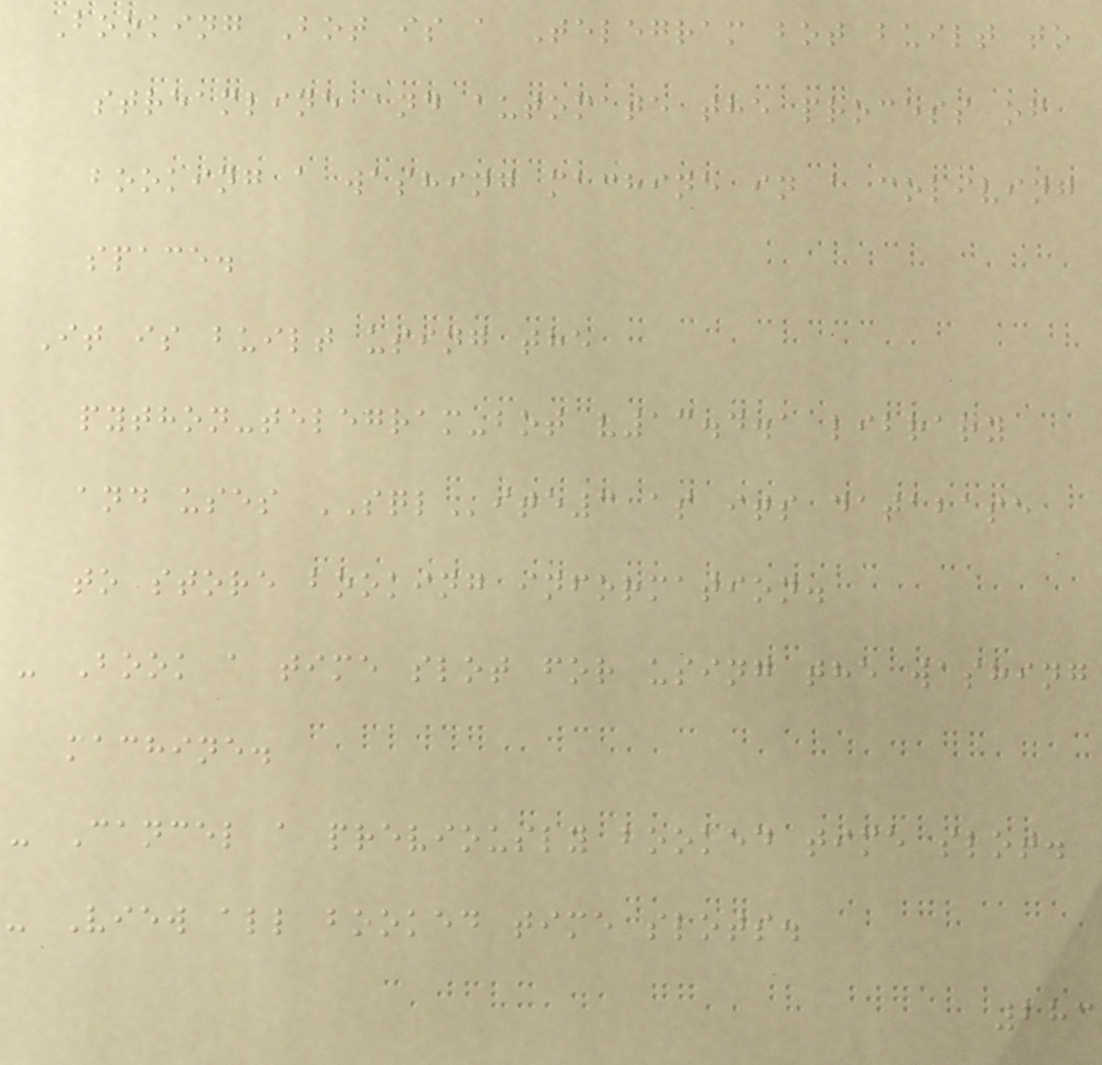Booking Bot is a Telegram bot built to
streamline and automate the process of
booking a washing machine in a coliving
space.
It is built using the
python-telegram-bot v13.4.1 library
and uses SQLite3 as its database
to store booking information.
- Book a time slot for using the washing
machine.
- Cancel a previously booked time slot.
- View all booked time slots.
283
